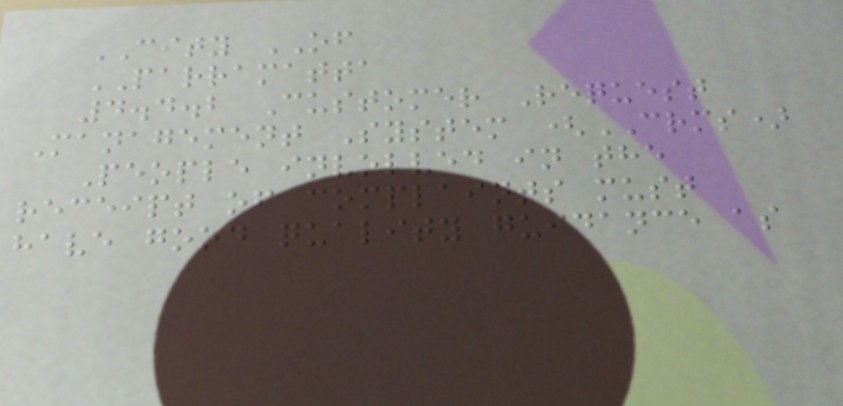CITY OF
PARRAMATTA
4.4.2 Customer Request
Management System (CRMS)
People involved in the
receipt of complaints must
have good quality guidance as
